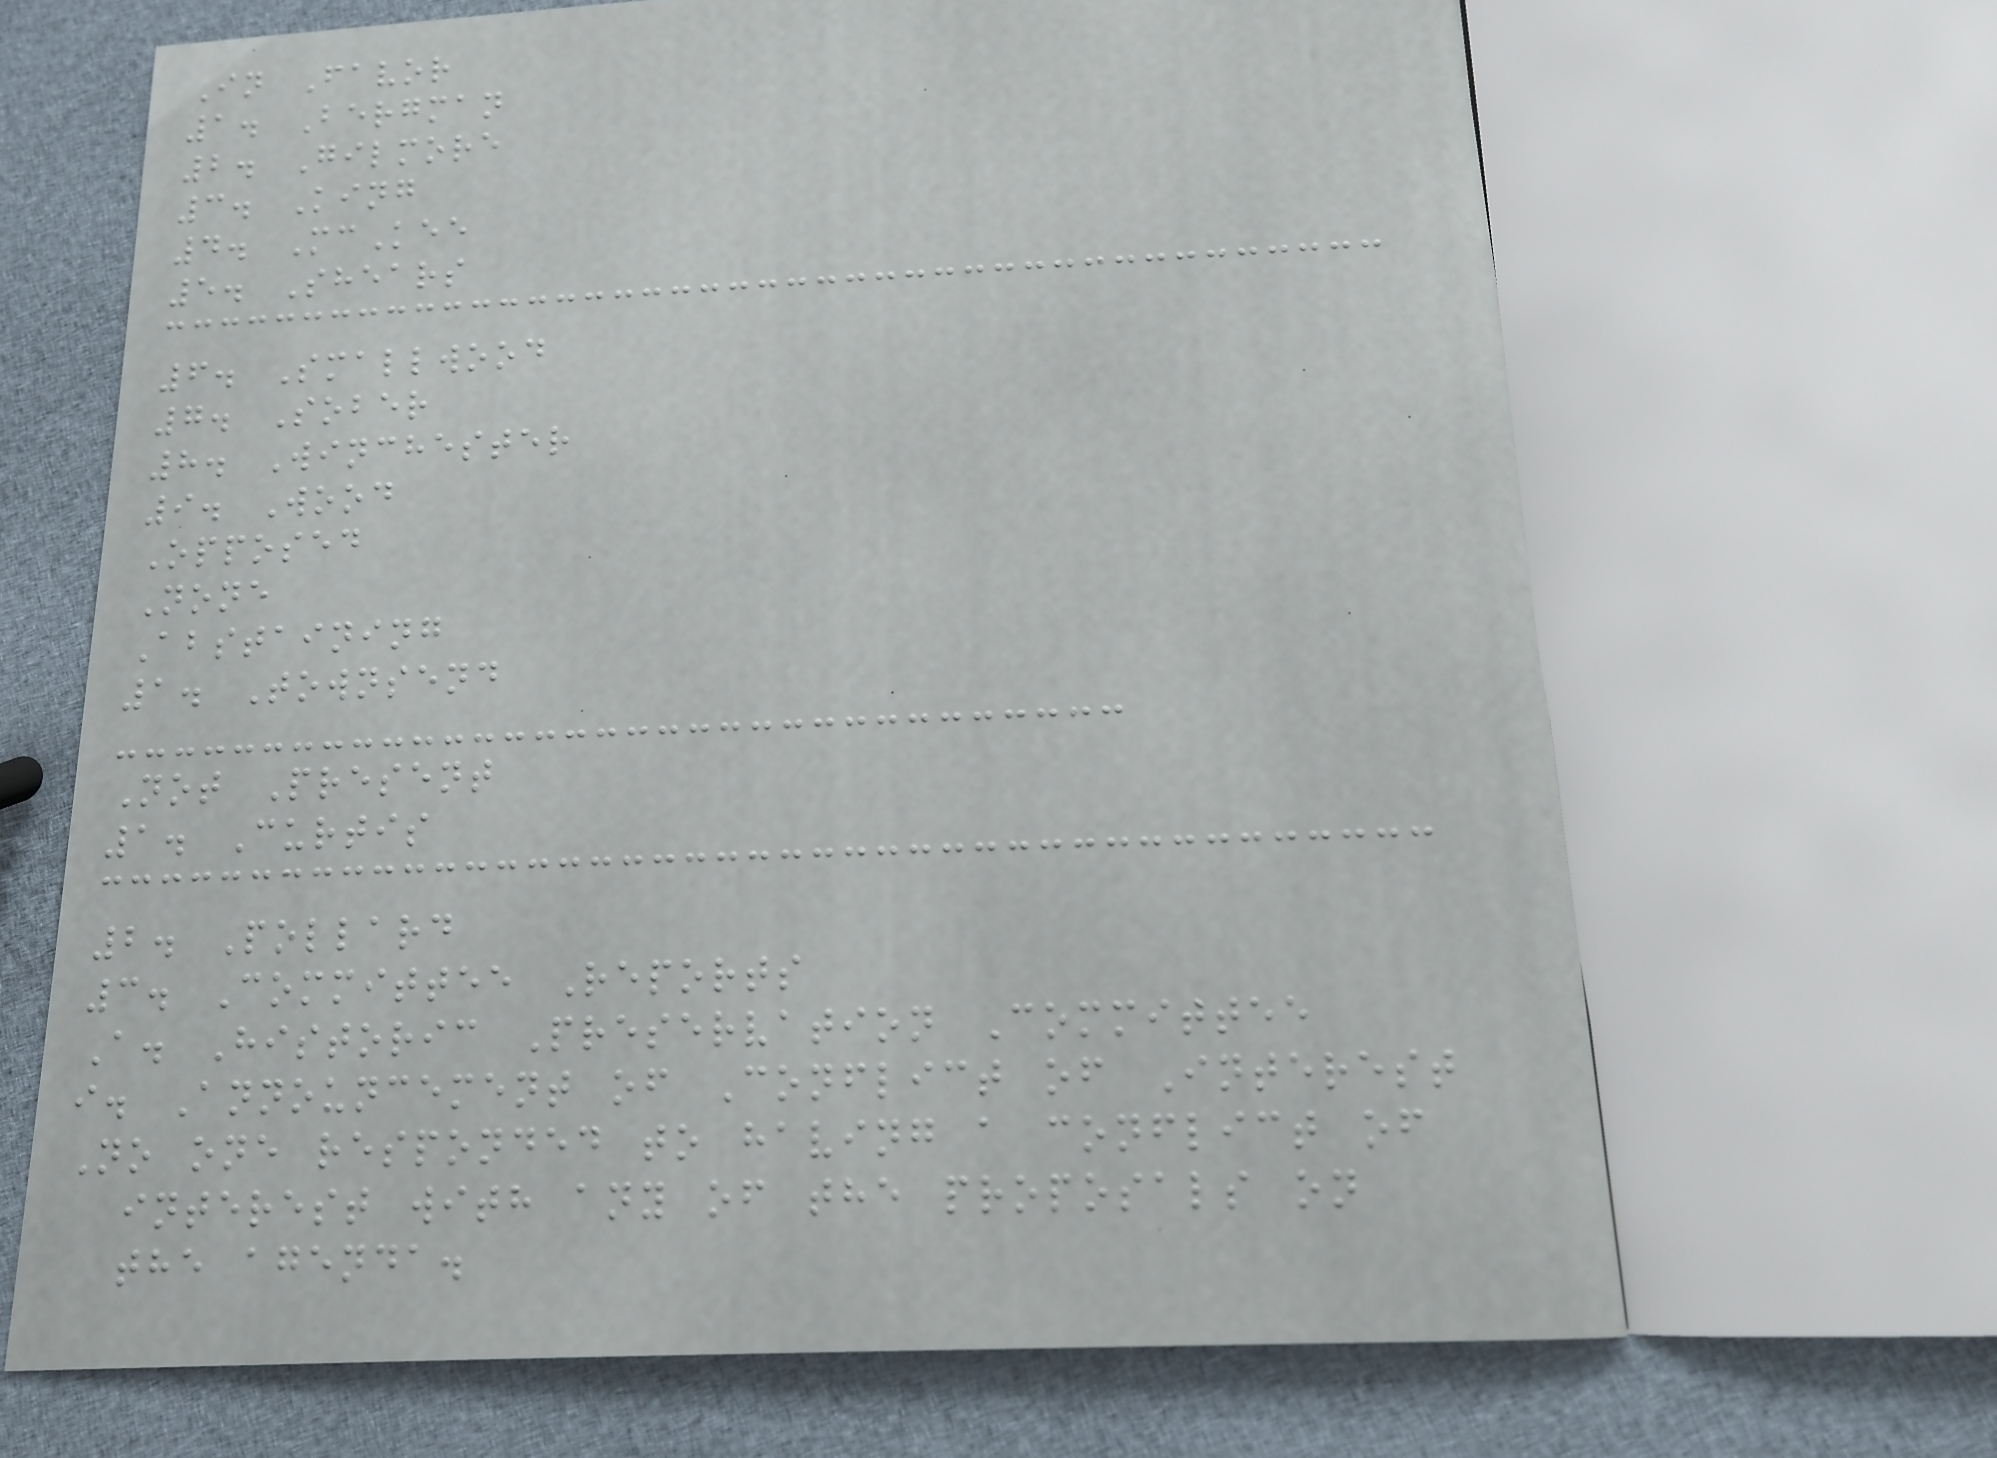In Favor
1. Bergman
2. Gilmore
3. King
4. McKee
5. Shears
6. Smallwood
7. Sober
8. Winchester
9. Wood
Opposed
None
Abstaining
1. Townsend
Not Present
1. Curtis
2. Pollard
3. Committee Reports
A. Historic Preservation Committee
i. Announcement of Conflict of Interest
No one responded to having a conflict of
interest with any of the proposals on
the agenda.
